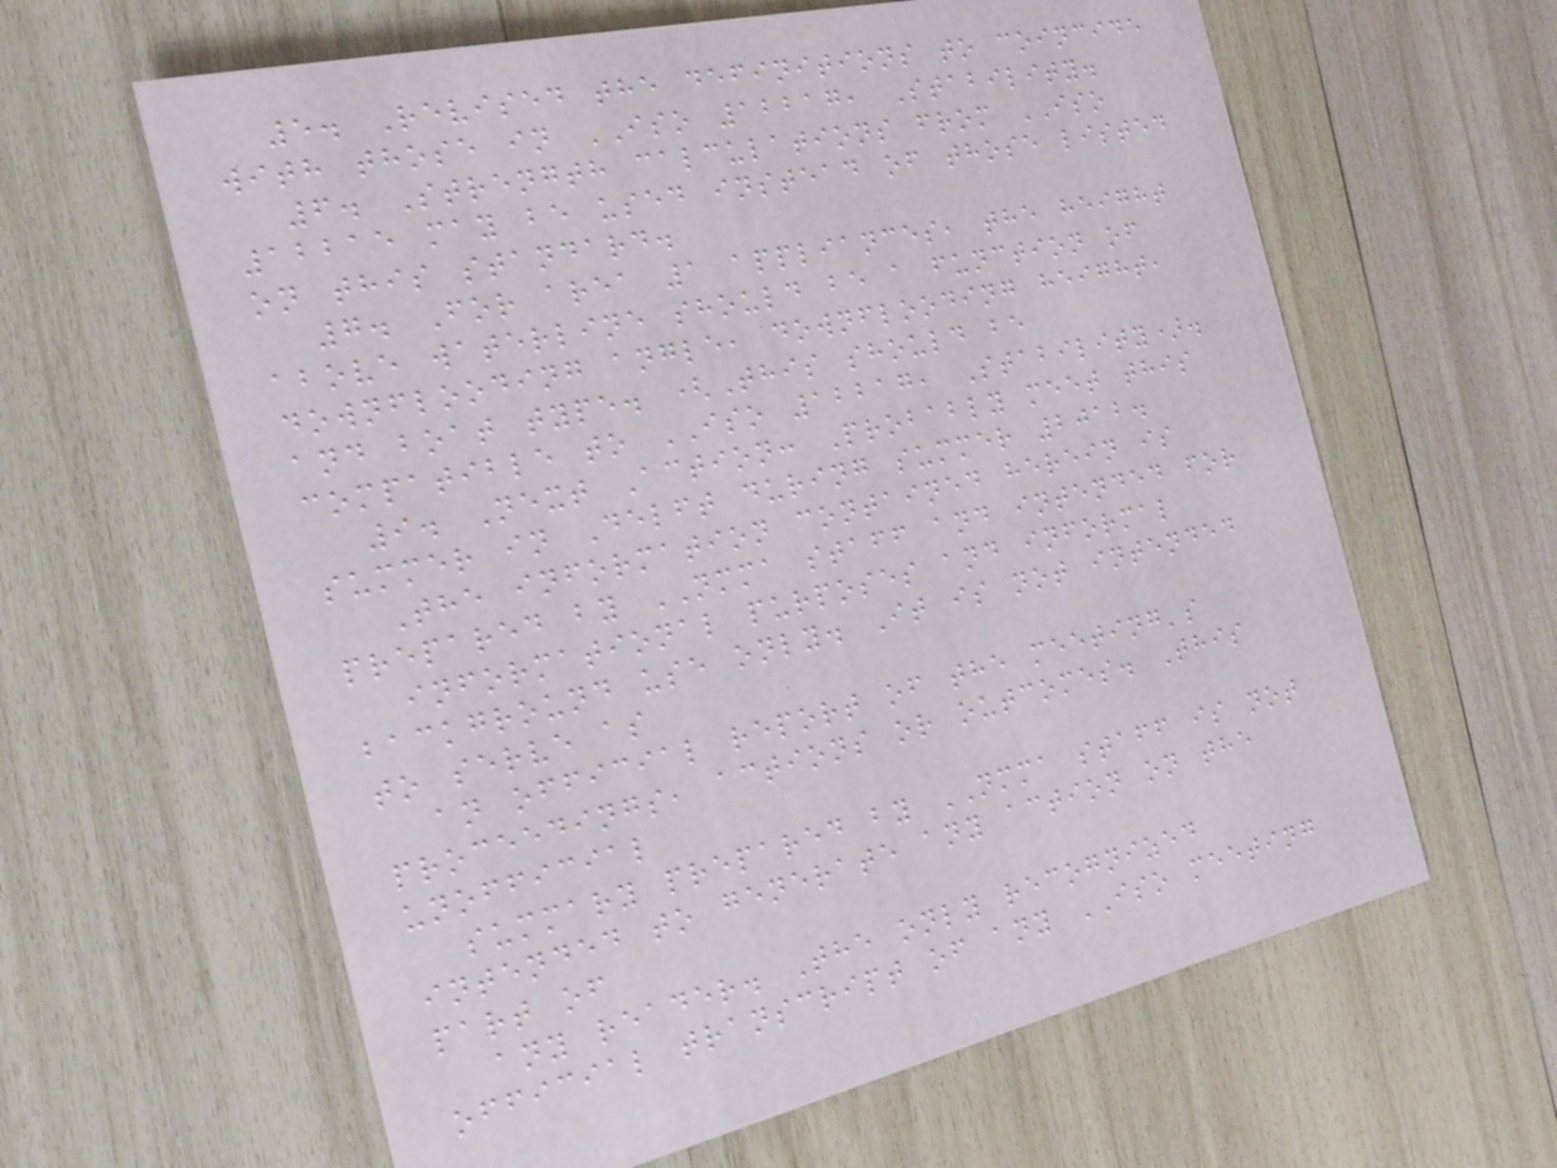5. Revised the definitions to coincide
with those in ISO 12217, Stability.
6. Strength calculations from ISO
12215 may be used instead of those listed
on this standard.
7. For area 1 appliances, the height
above waterline should be a function of
downflooding angle, downflooding height,
and boat type. (This should be
compatible to ISO 12217, Stability).
9. Next Action: Probably meet this
summer in Delft during summer 2012.
The information contained herein is
prepared by NMMA staff and intended for
informational purposes and informal
background use only. It is not intended
to serve as
an official report of the meeting's
proceedings, actions or outcomes. This
unofficial
summary prepared by NMMA staff is not
intended to generate any action on the
part of
any reader. The only recognized
official transcript of any ISO meeting
